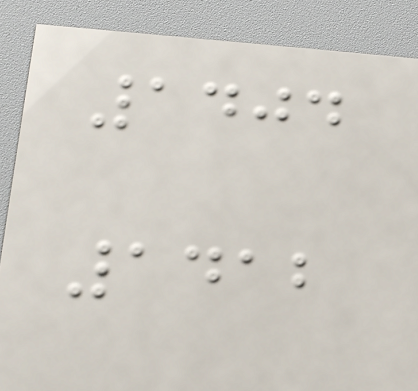1404
1412
